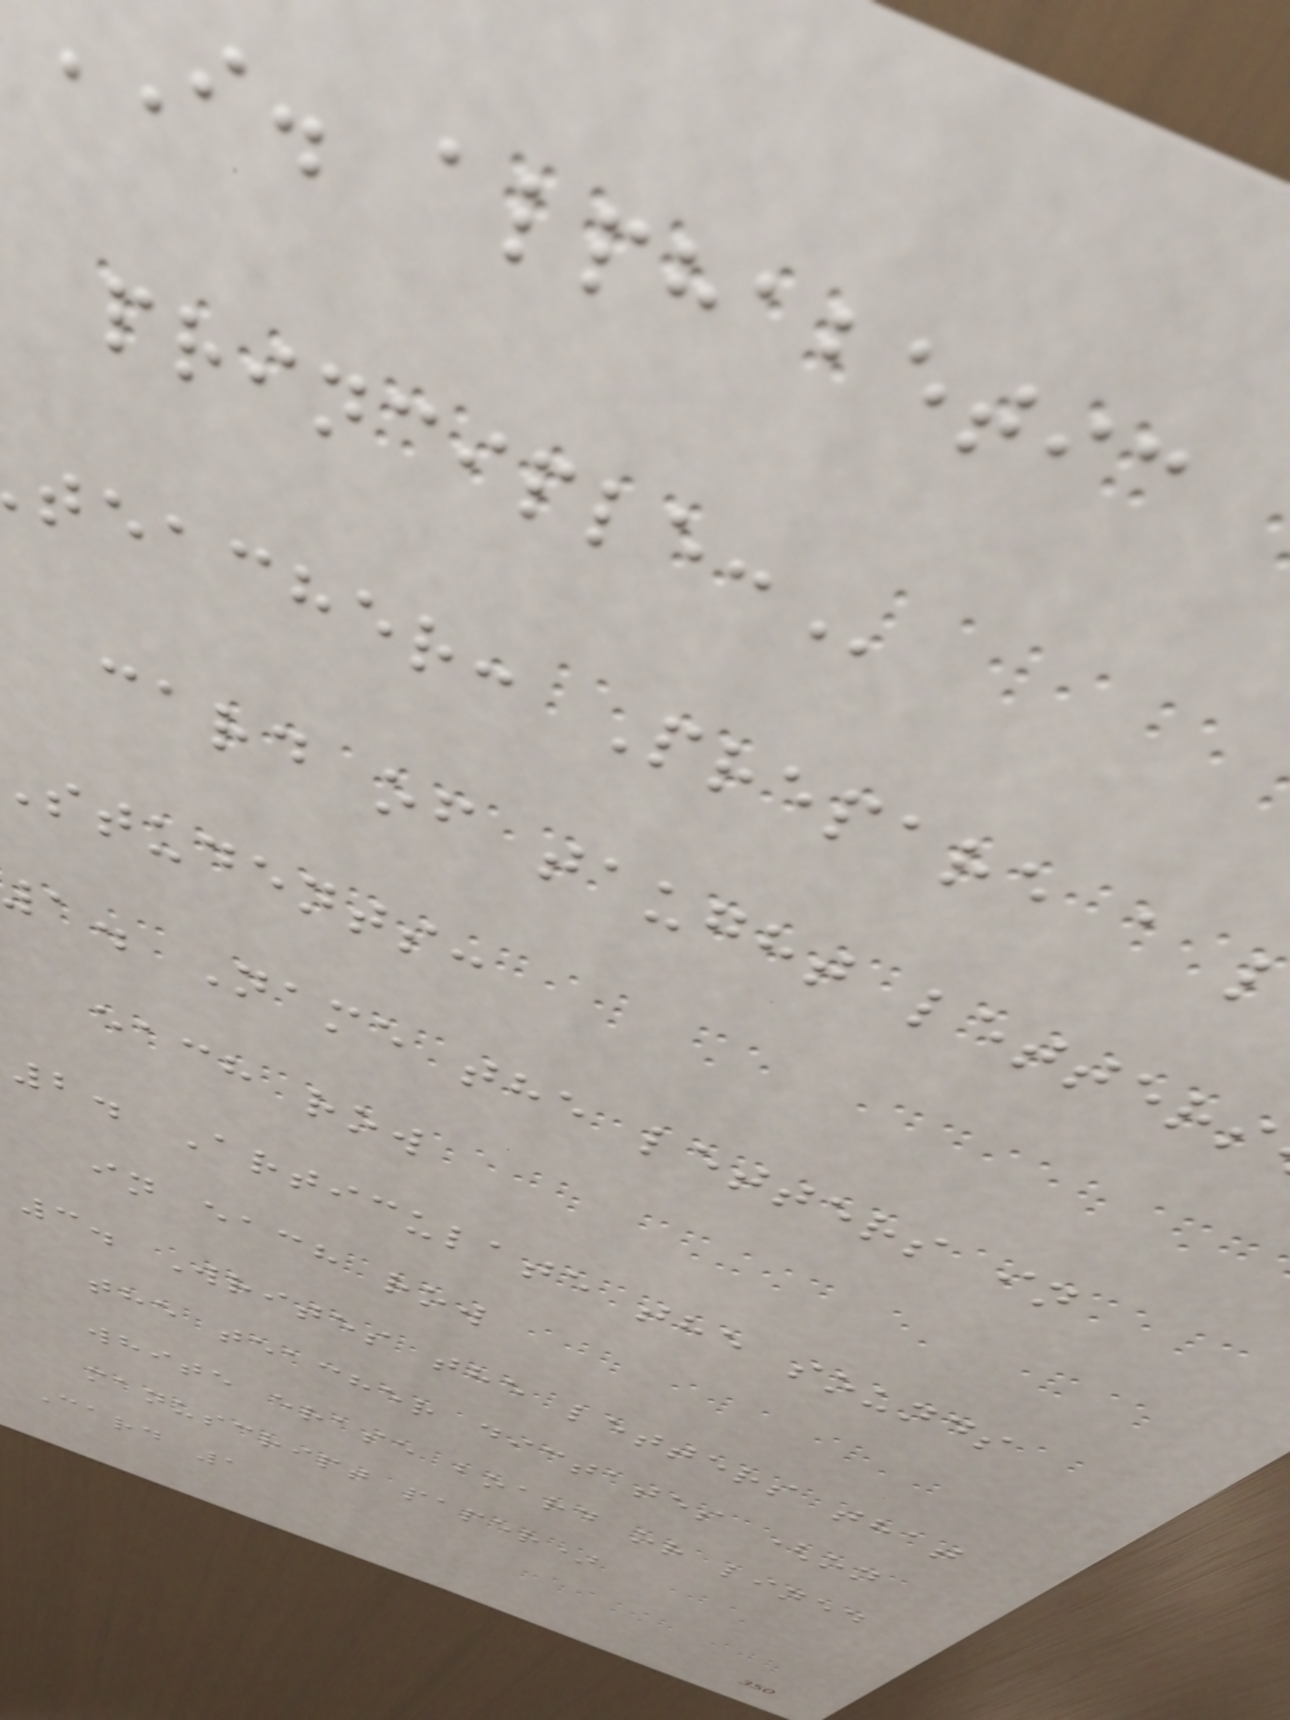I. alphabetic
teacher: Prepare a
card of taught letters
students:
a. Name the letters in
each row
2. Articulate the sounds
in each row
3. Writes the letters that
the teacher dictates (on
white erase board or lined
manuscript paper)
Card 1
